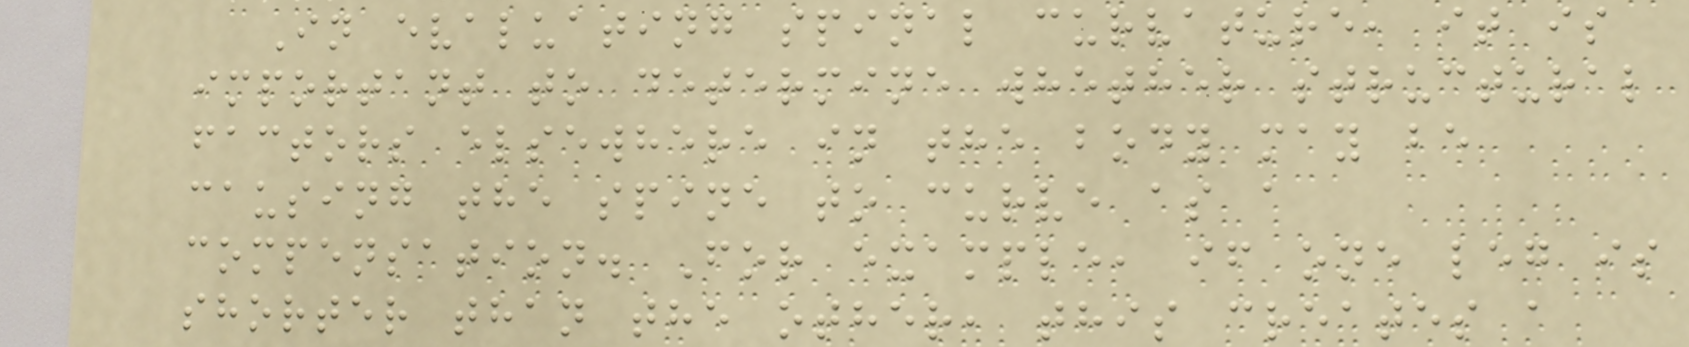In evaluating spinal curvature, it is
important to determine whether structural
factors elsewhere in the body may be
causing the spine to curve as a
compensation. For example, if one leg is
shorter than the other, this creates a
